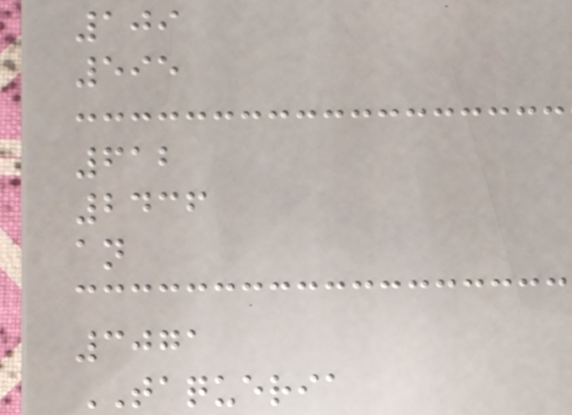109
595
612
2436
an
3071
TAQUERIA
